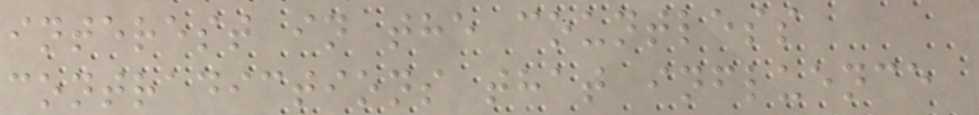interest in the countless
contradictions that influence
